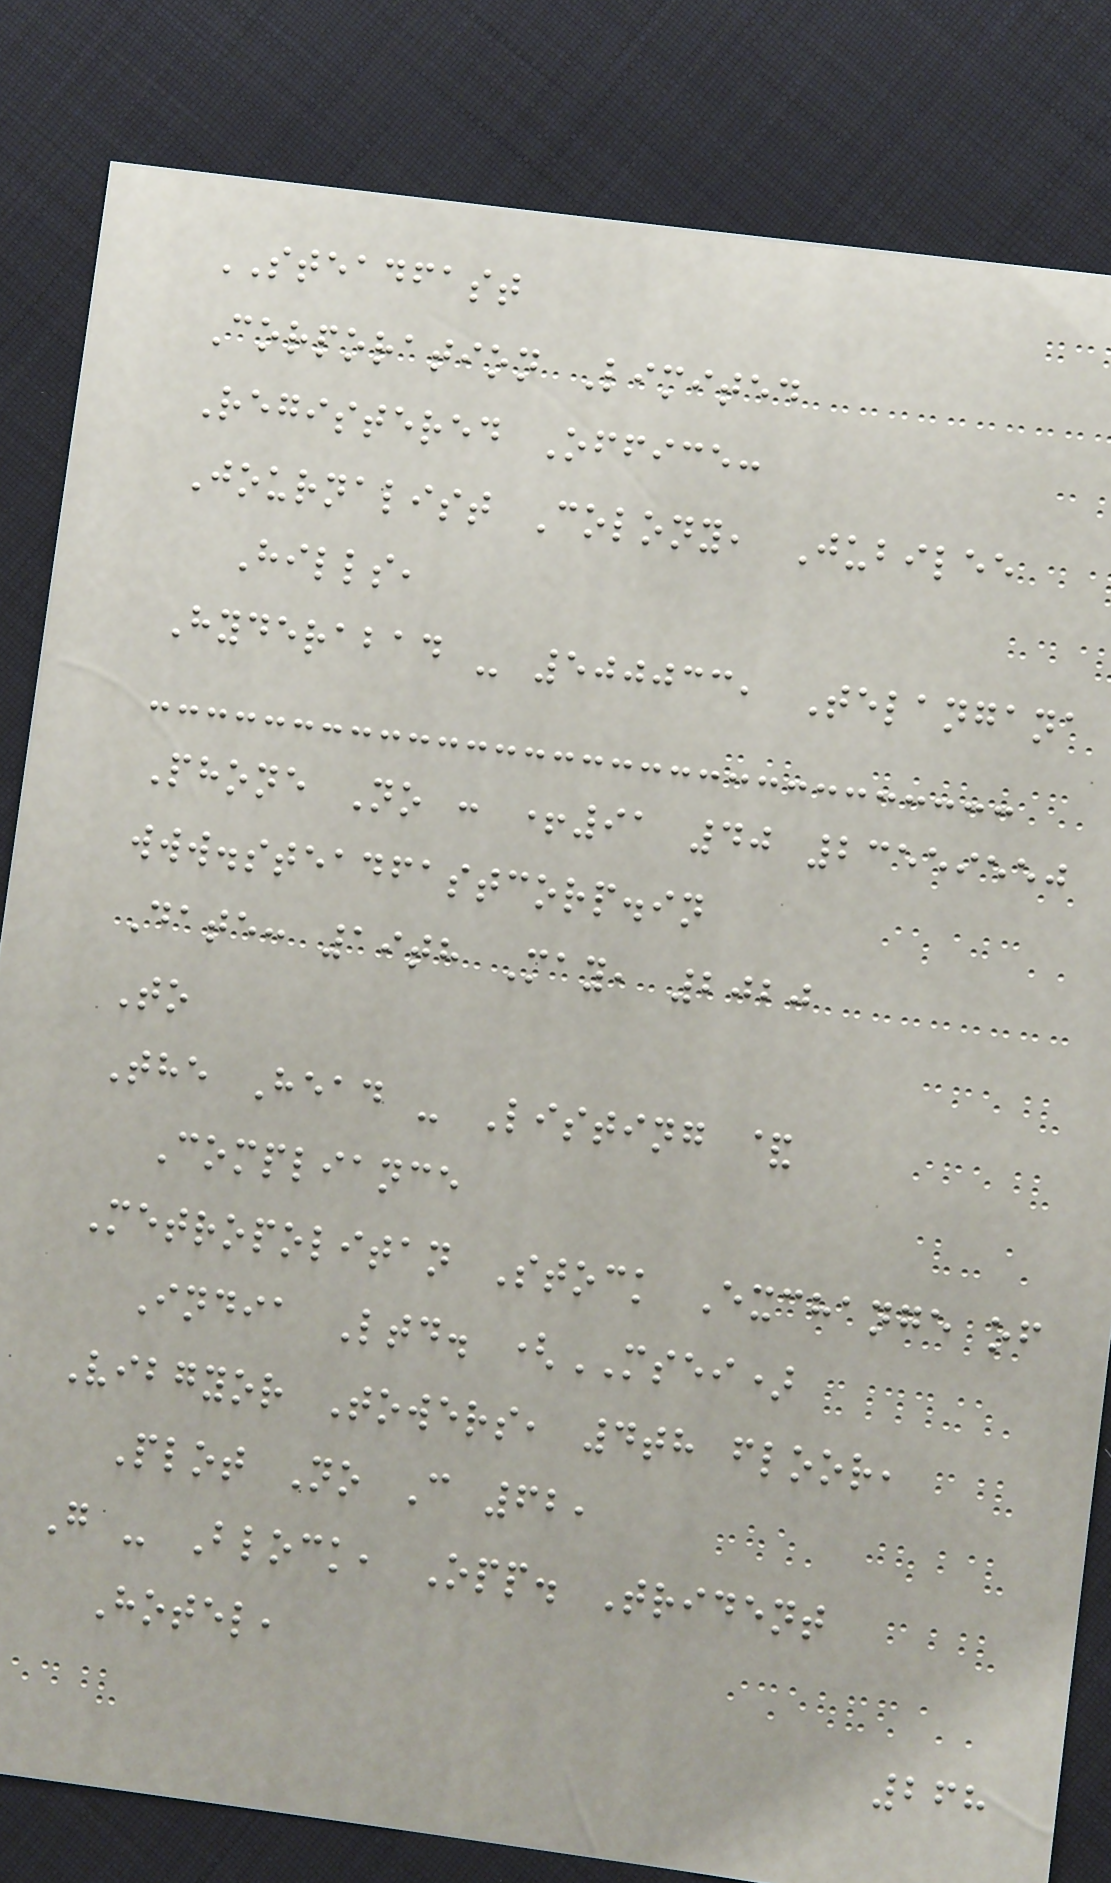STEADFAST
Corporation Limited
Registered Office:
Journalist Colony, Jubilee
Hills,
Hyderabad - 500033, Telangana
Phone No : +91 40 23559550
www.steadfastcorp.in
Date: 19th May, 2020
To
The Head - Listing &
Compliance
Metropolitan Stock Exchange of
India Ltd. (MSEI)
Vibgyor Towers, 4th floor,
Plot No C 62,
G - Block, Opp. Trident
Hotel,
268
